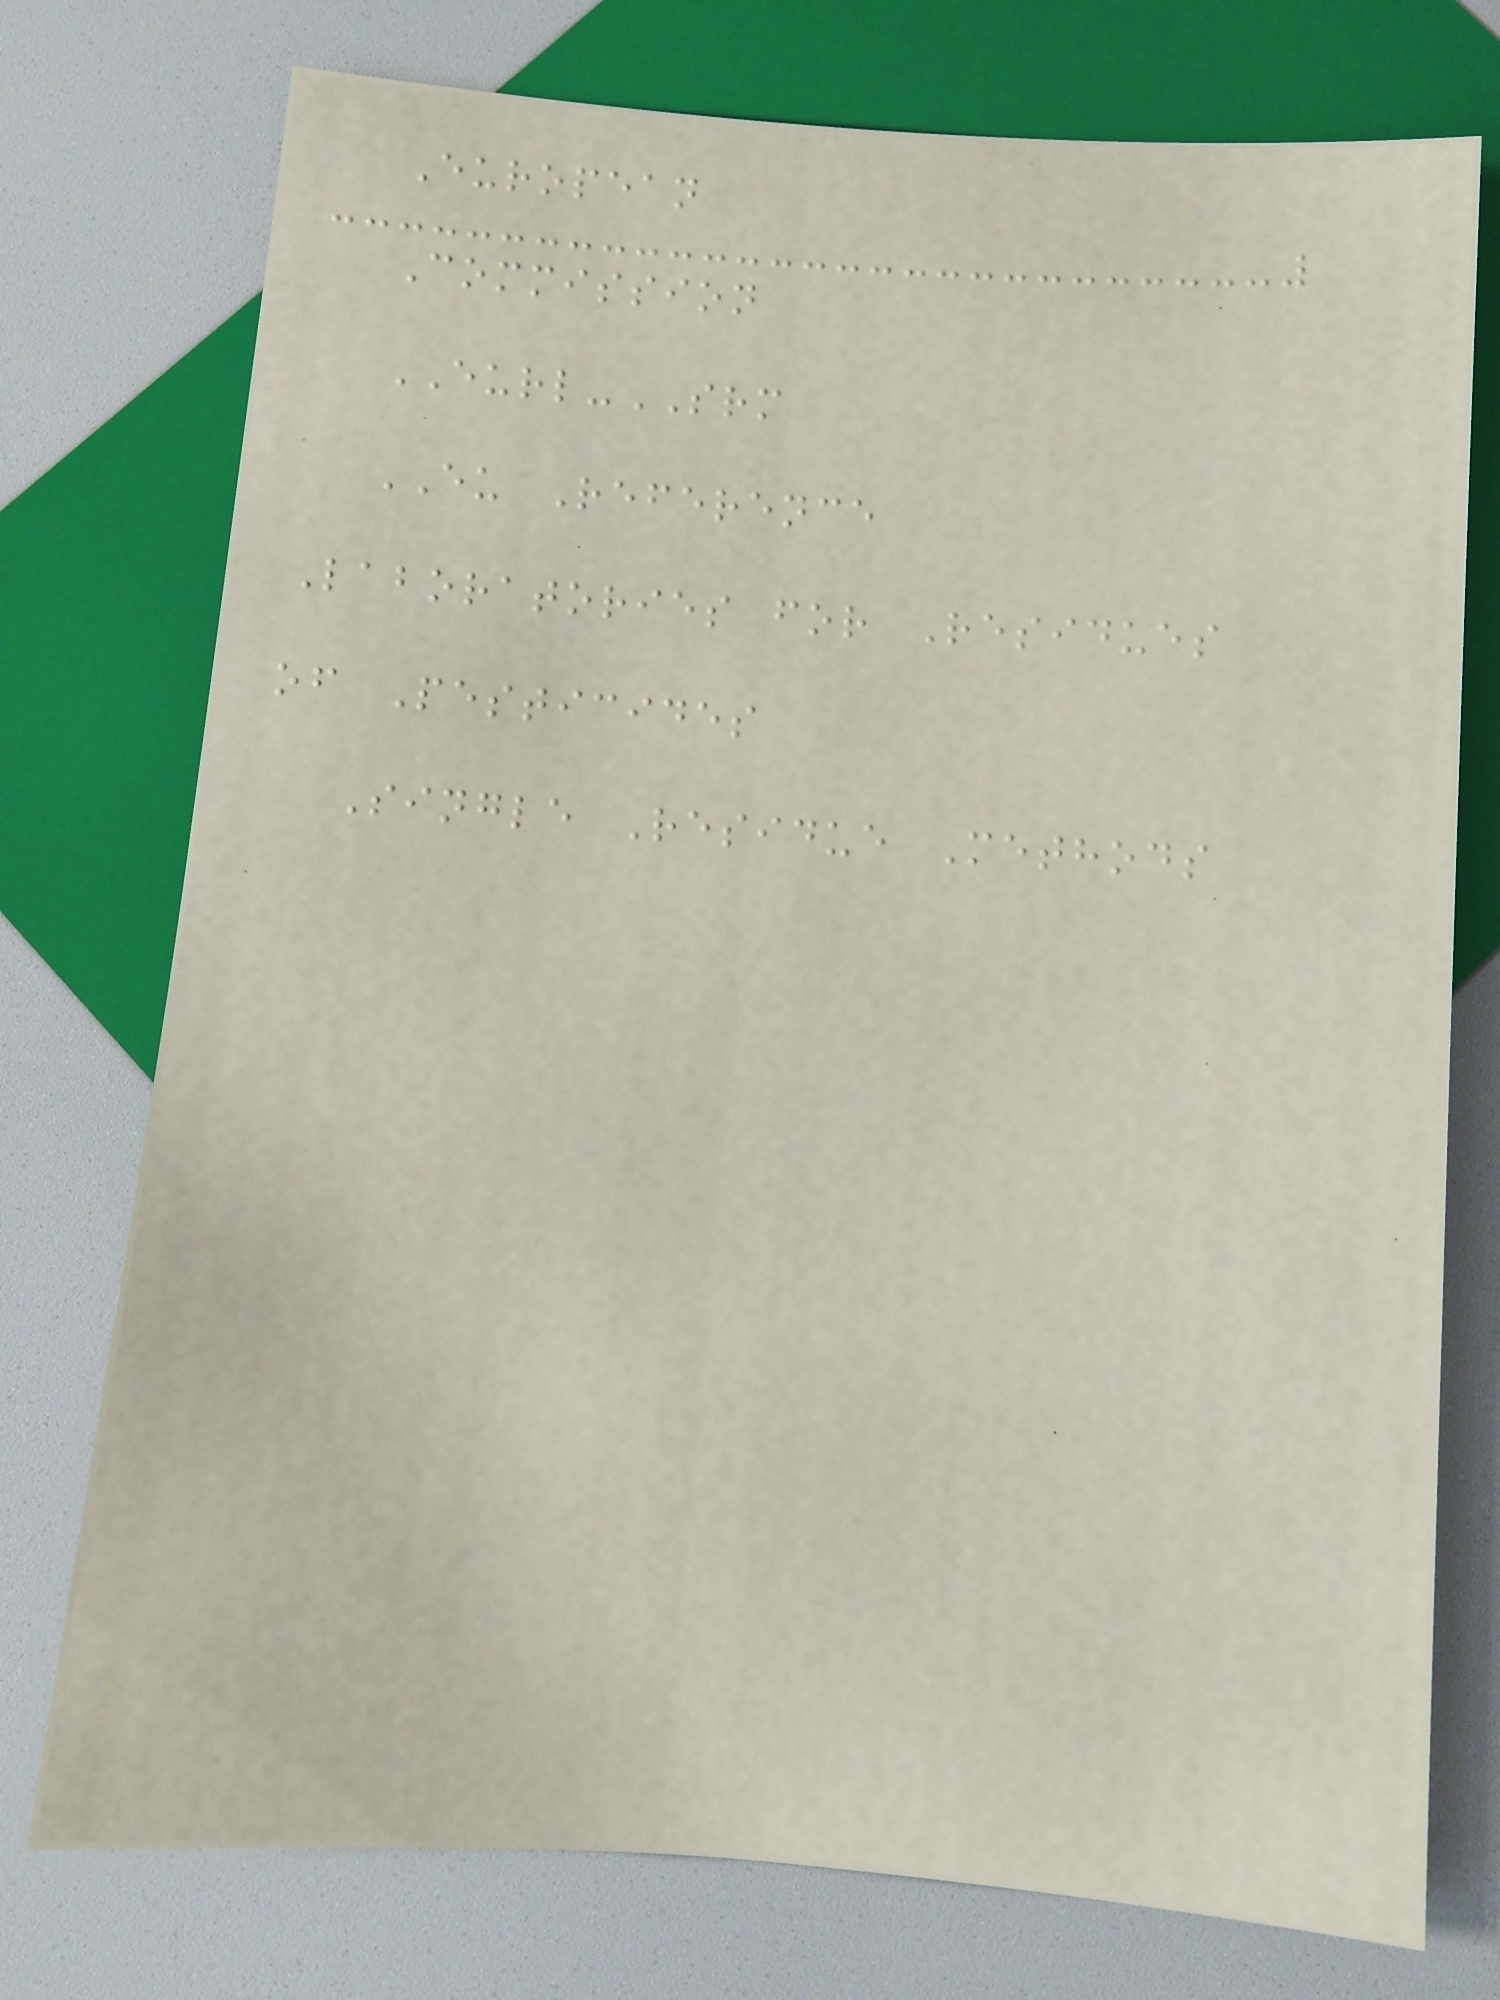European
Commission
EURL-SRM
EU Reference
Laboratories for Residues
of Pesticides
Single Residue Methods
